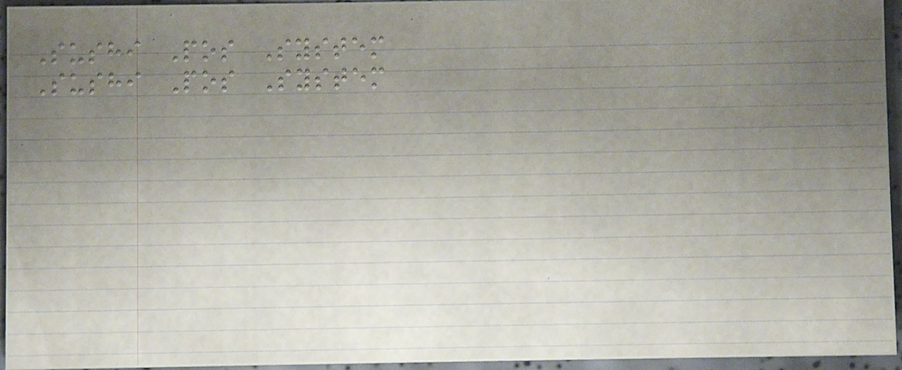Sushi Pos System
Sushi Pos System
